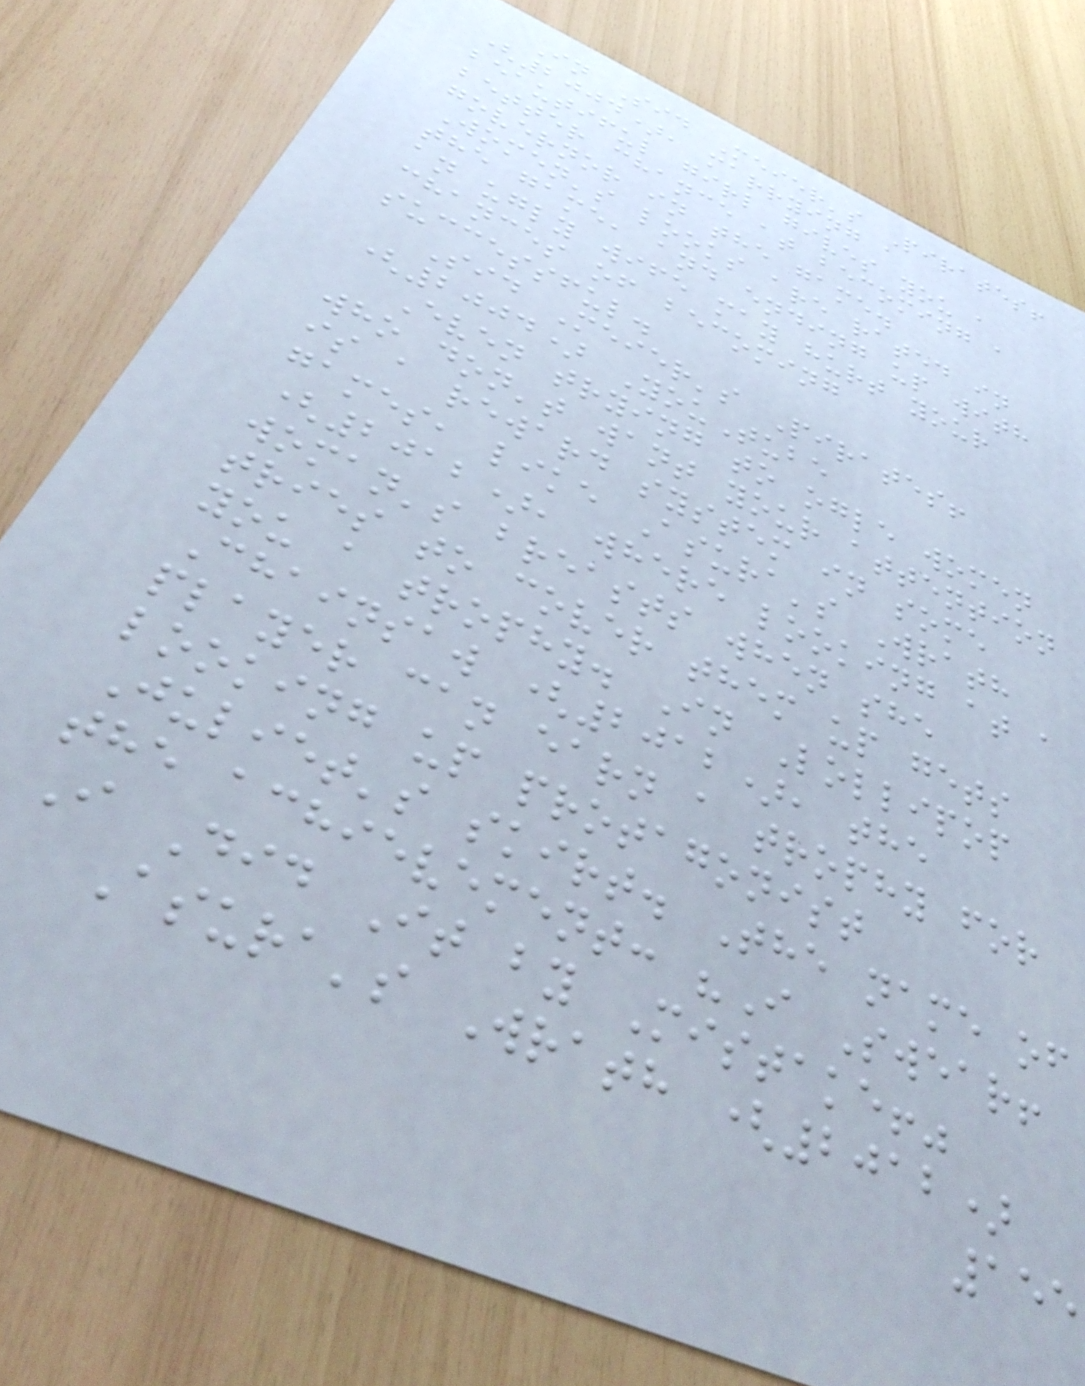In Sid Meier's Pirates!
(2004), marrying a
beautiful girl gives you a
better chance at becoming a
governor in the game.
Women's looks are rated in
the game, and ending up with
an ugly wife may hurt your
chances of becoming
successful.
Sid Meier's Pirates!
(2004) YouTube
Even trying to ogle women
who don't want your attention
is a reward system in some
games, like Asura's Wrath
(2012), where looking at a
woman's breasts when she
tries to cover them up gets
you a trophy. In Lollipop
Chainsaw (2012), the
player can earn a trophy for
looking up protagonist
Juliet's skirt. The name of
the achievement: "I Swear!
I Did It by Mistake!"
Asura's Wrath (2012)
155
